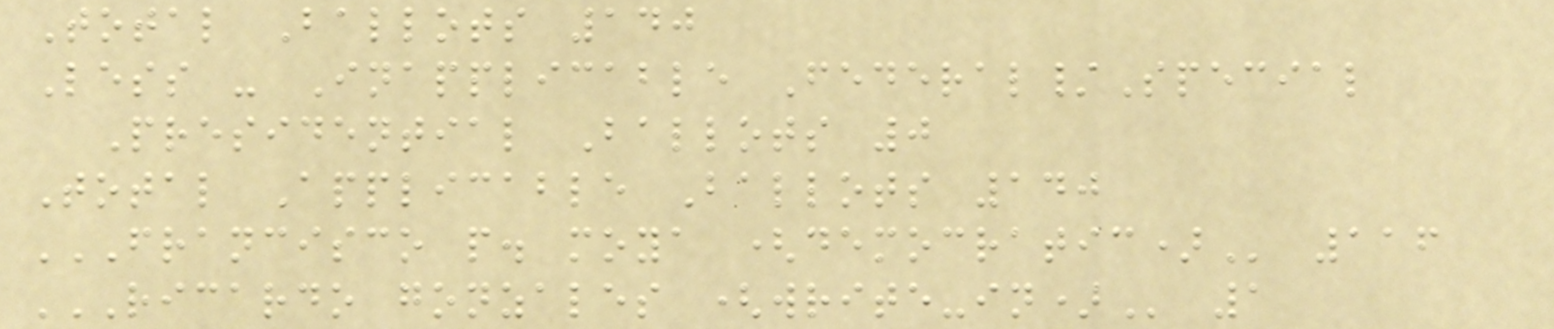Total Ballots 140
Less - Inapplicable Federal/Special
Presidential Ballots 0
Total Applicable Ballots 140
FRANCISCO P. MOYA (DEMOCRATIC) 116
RICARDO GONZALES (WRITE-IN) 1
